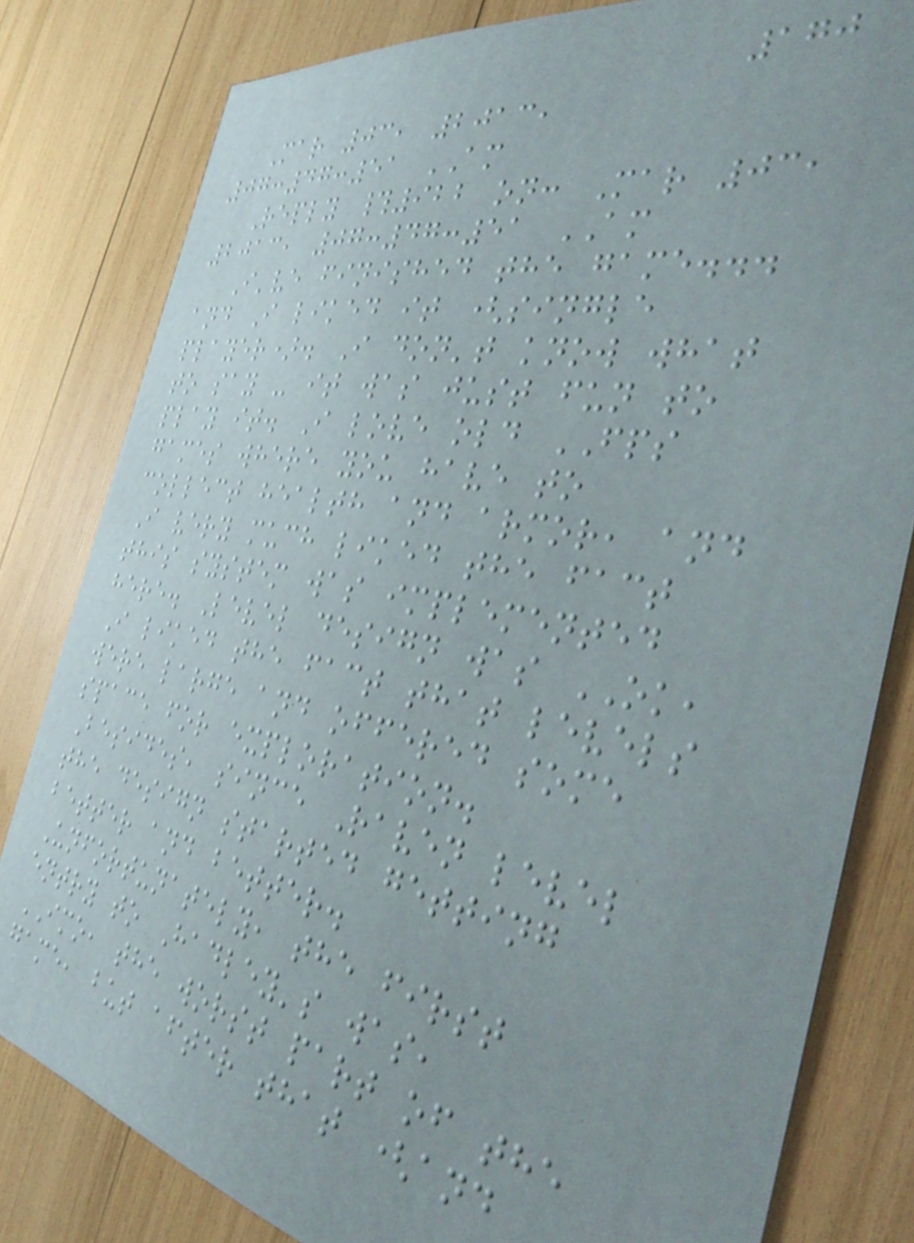170
Mar 03, 2013,
07:47:51 AM
Reply #922 on: Mar 03,
2013, 07:47:51 AM
I've finished the game...
and I liked it (single
player). I don't know what
to say - it was just fun to
play it. I love old FPS
games where you have to
collect health and armor, and
I very much liked the fact
this system was implemented
here. Level design was OK,
I liked the fact that levels
were large and offered some
space for exploration.
Besides, since Raven level
the design started getting
better and better.
Unfortunately, the first
entry to Hadley's was,
IMO, the worst part of the
game, but after that (and
